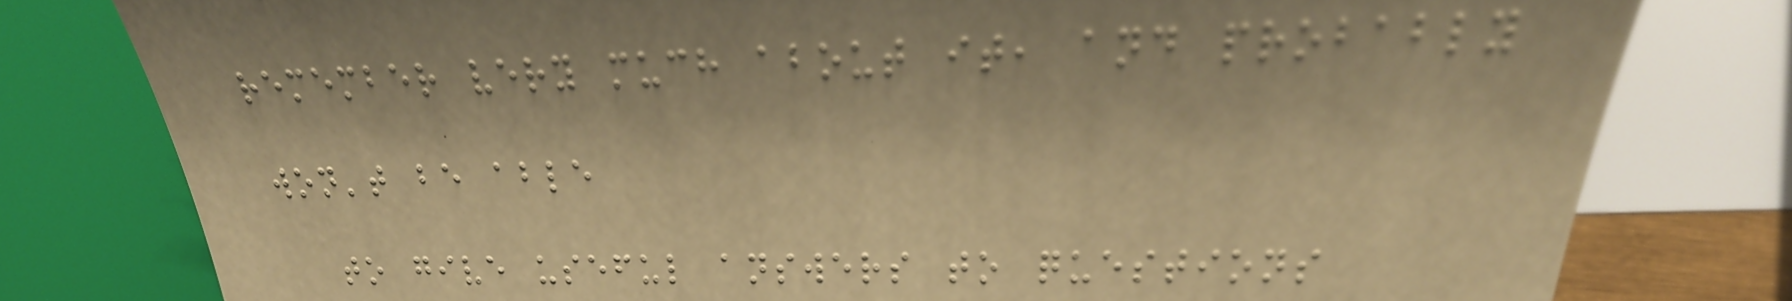remember very much about it, and probably
won't be able
to give useful answers to questions
